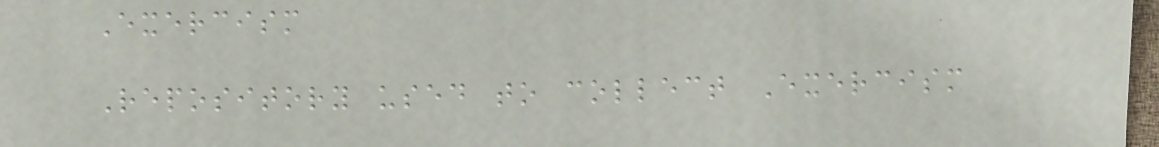Exercism
Repository used to collect Exercism
